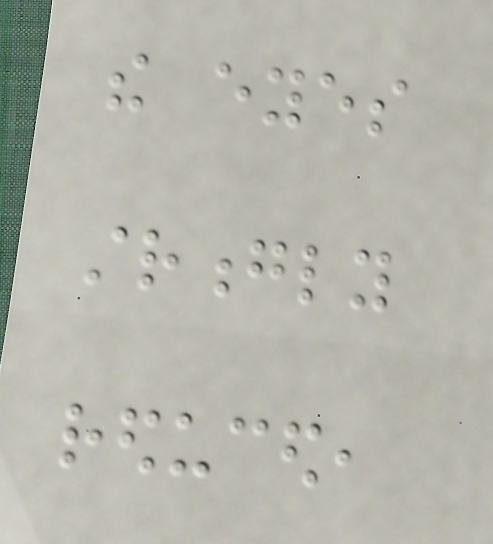the eyes
strongly
reduced,
